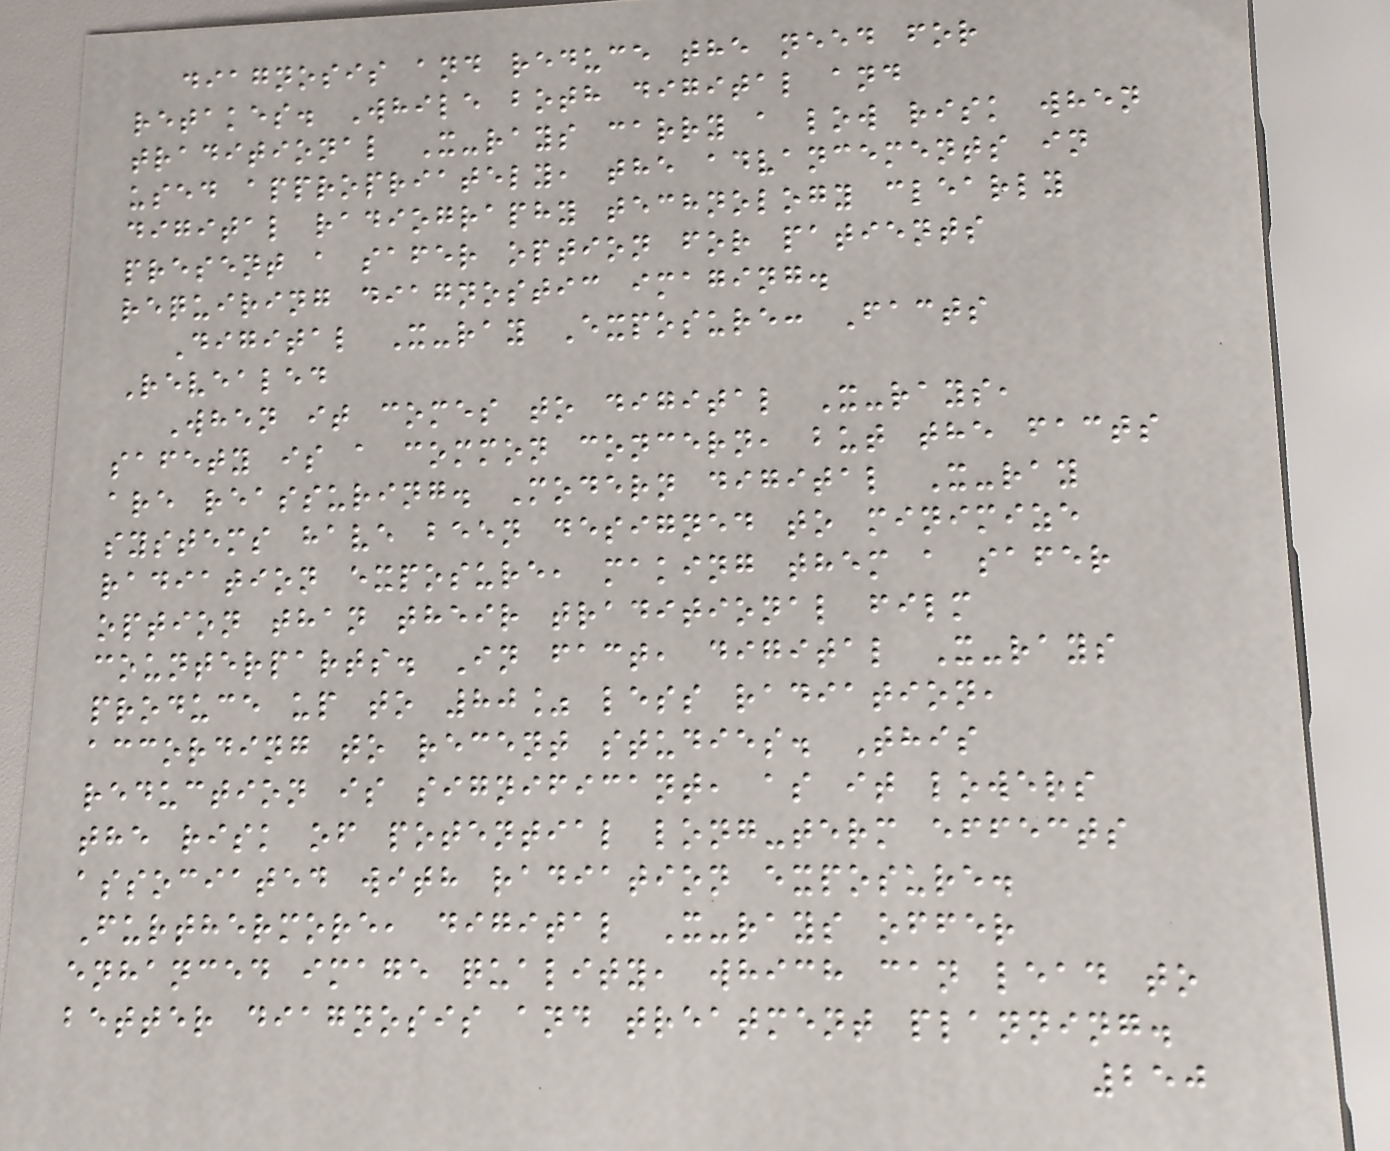diagnosis and reduce the need for
retakes. While both digital and
traditional X-rays carry a low risk when
used appropriately, the advancements in
digital radiography technology clearly
present a safer option for patients
requiring diagnostic imaging.
Digital X-ray Exposure: Facts
Revealed
When it comes to digital X-rays,
safety is a common concern, but the facts
are reassuring. Modern digital X-ray
systems have been designed to minimize
radiation exposure, making them a safer
option than their traditional film
counterparts. In fact, digital X-rays
produce up to 80% less radiation,
according to recent studies. This
reduction is significant, as it lowers
the risk of potential long-term effects
associated with radiation exposure.
Furthermore, digital X-rays offer
enhanced image quality, which can lead to
better diagnosis and treatment planning.
250
